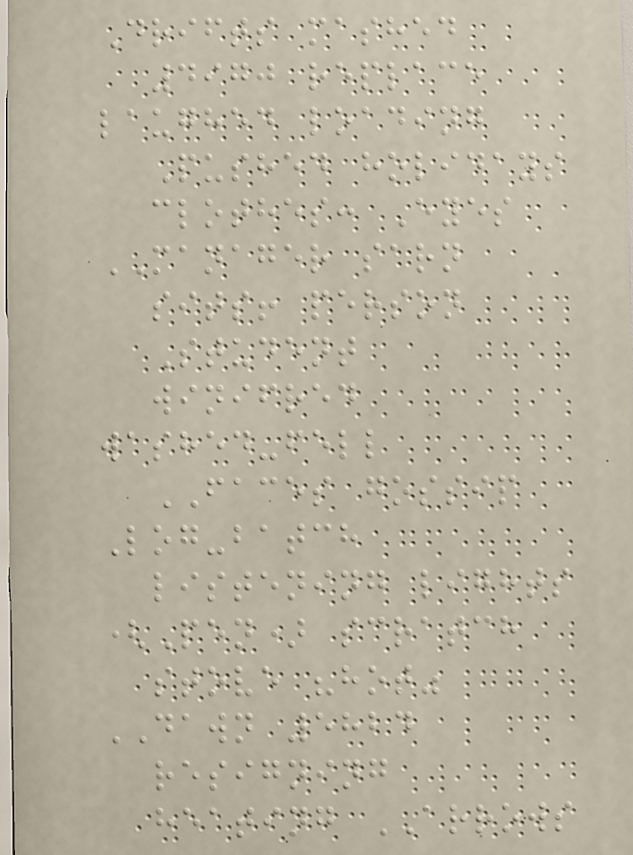Drifts mashed
4970 replace
laughed loading
Pushed holidays
clothes: Eyes
MANAGER sarn
sits! person
Student
winifred
washed-fell
FACES gossip
Log-batch
listening lights
(Pen) scratch
stove "hot"
DAWN 5824
resigning
heating ARROWS
